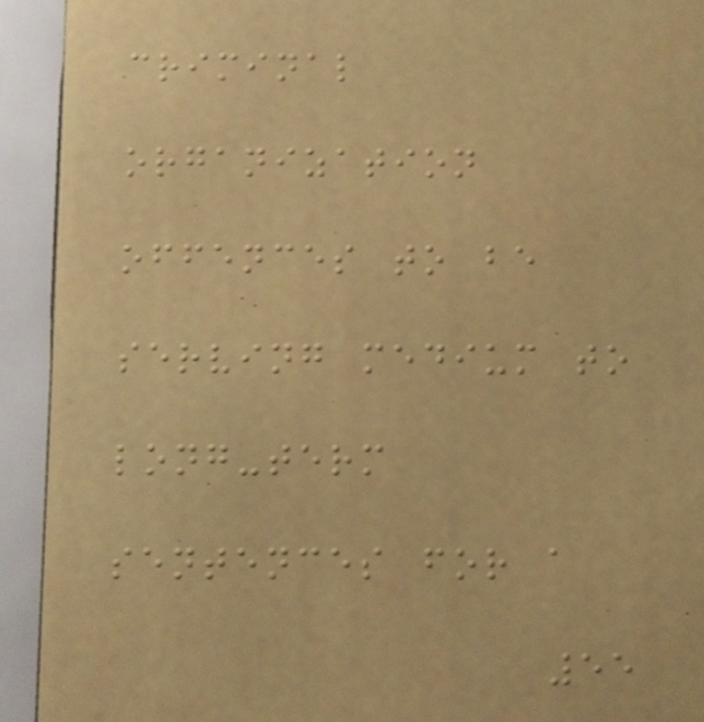criminal
organization
offences to be
serving medium to
long-term
sentences for a
55
